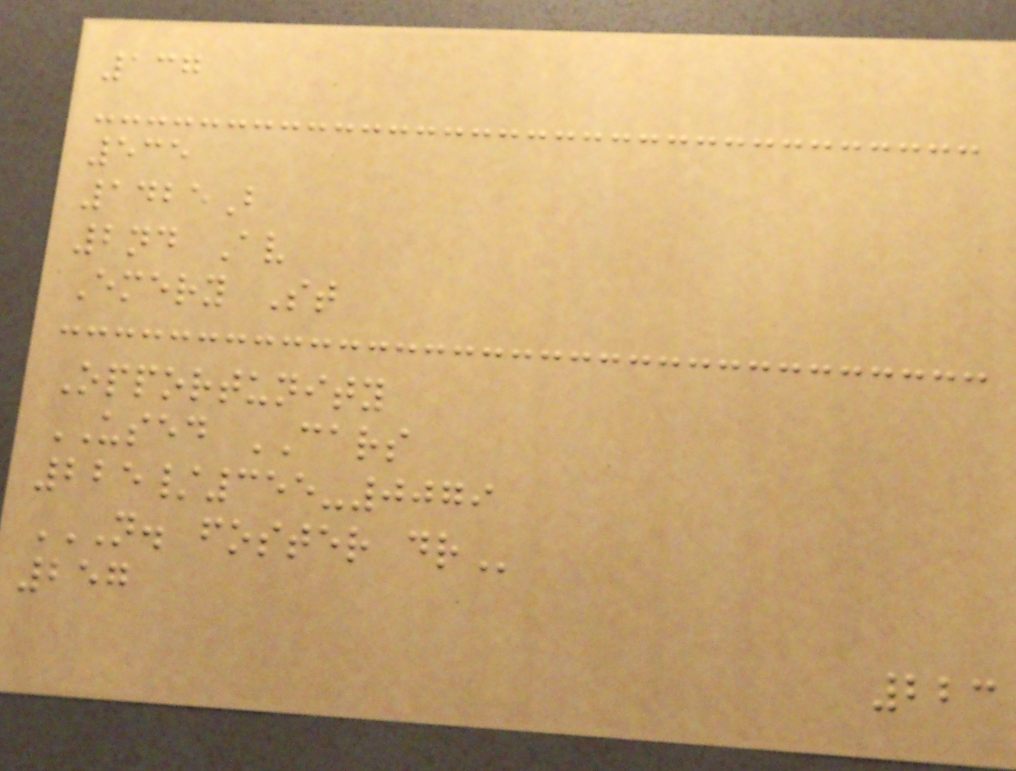137
535
1425B
2nd Av
Emery St
Opportunity
USED CARS
225/355-0079
N. FOSTER DR
257
223
